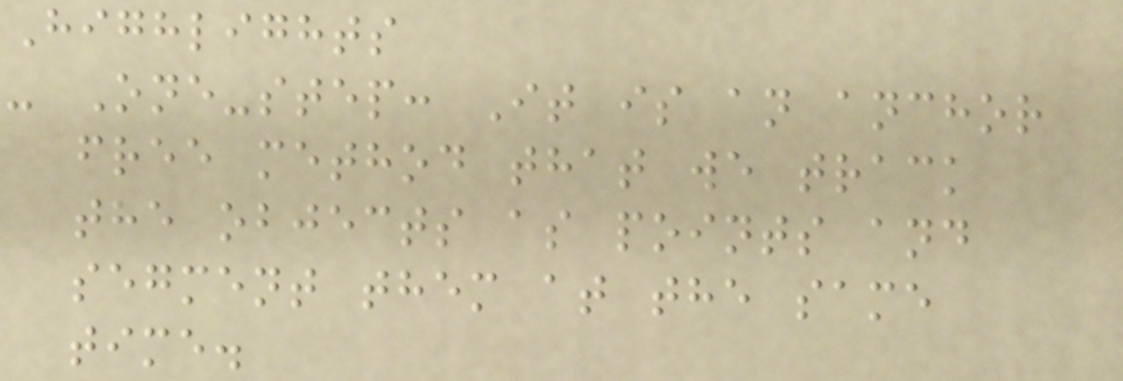Highlights
- One-step: It is an anchor
free method that we track
the objects as points and
segment them at the same
time.
